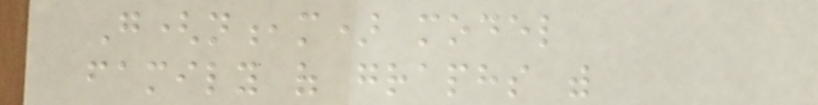G(n,m) model
family of graphs with
